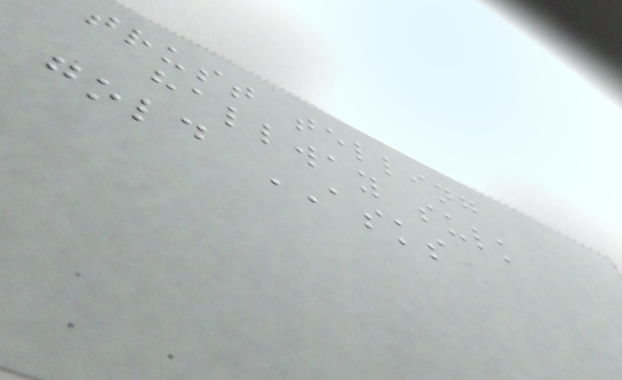trust telling
hallway sulk
gold ASKS
